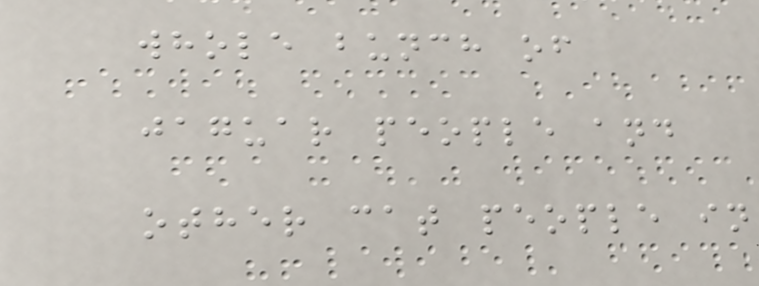whole bunch of
jaguar people and
other cat people in
